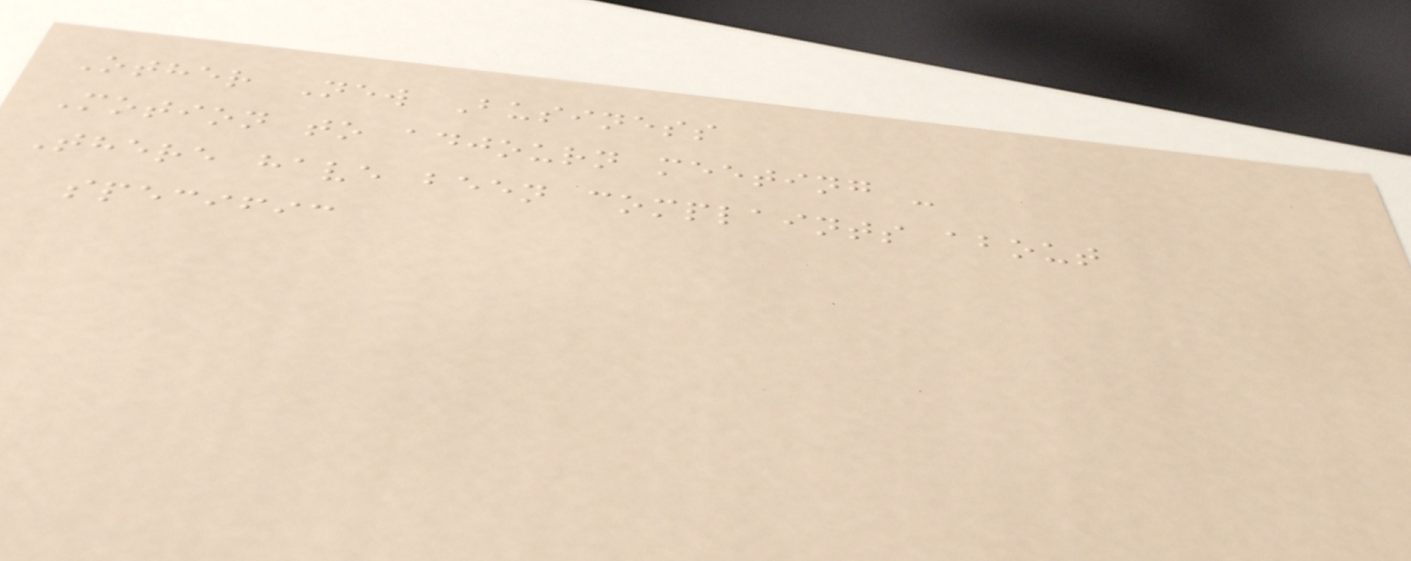Other New Business
Motion to adjourn meeting -
There have been complaints about
specific
